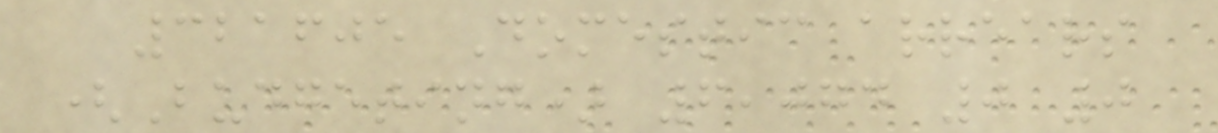321605 Domestic arrears
(Budgeting) 6,074 0 0
